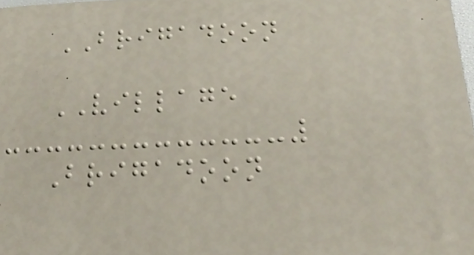BRIGADOON
VILLAGE
Brigadoon
